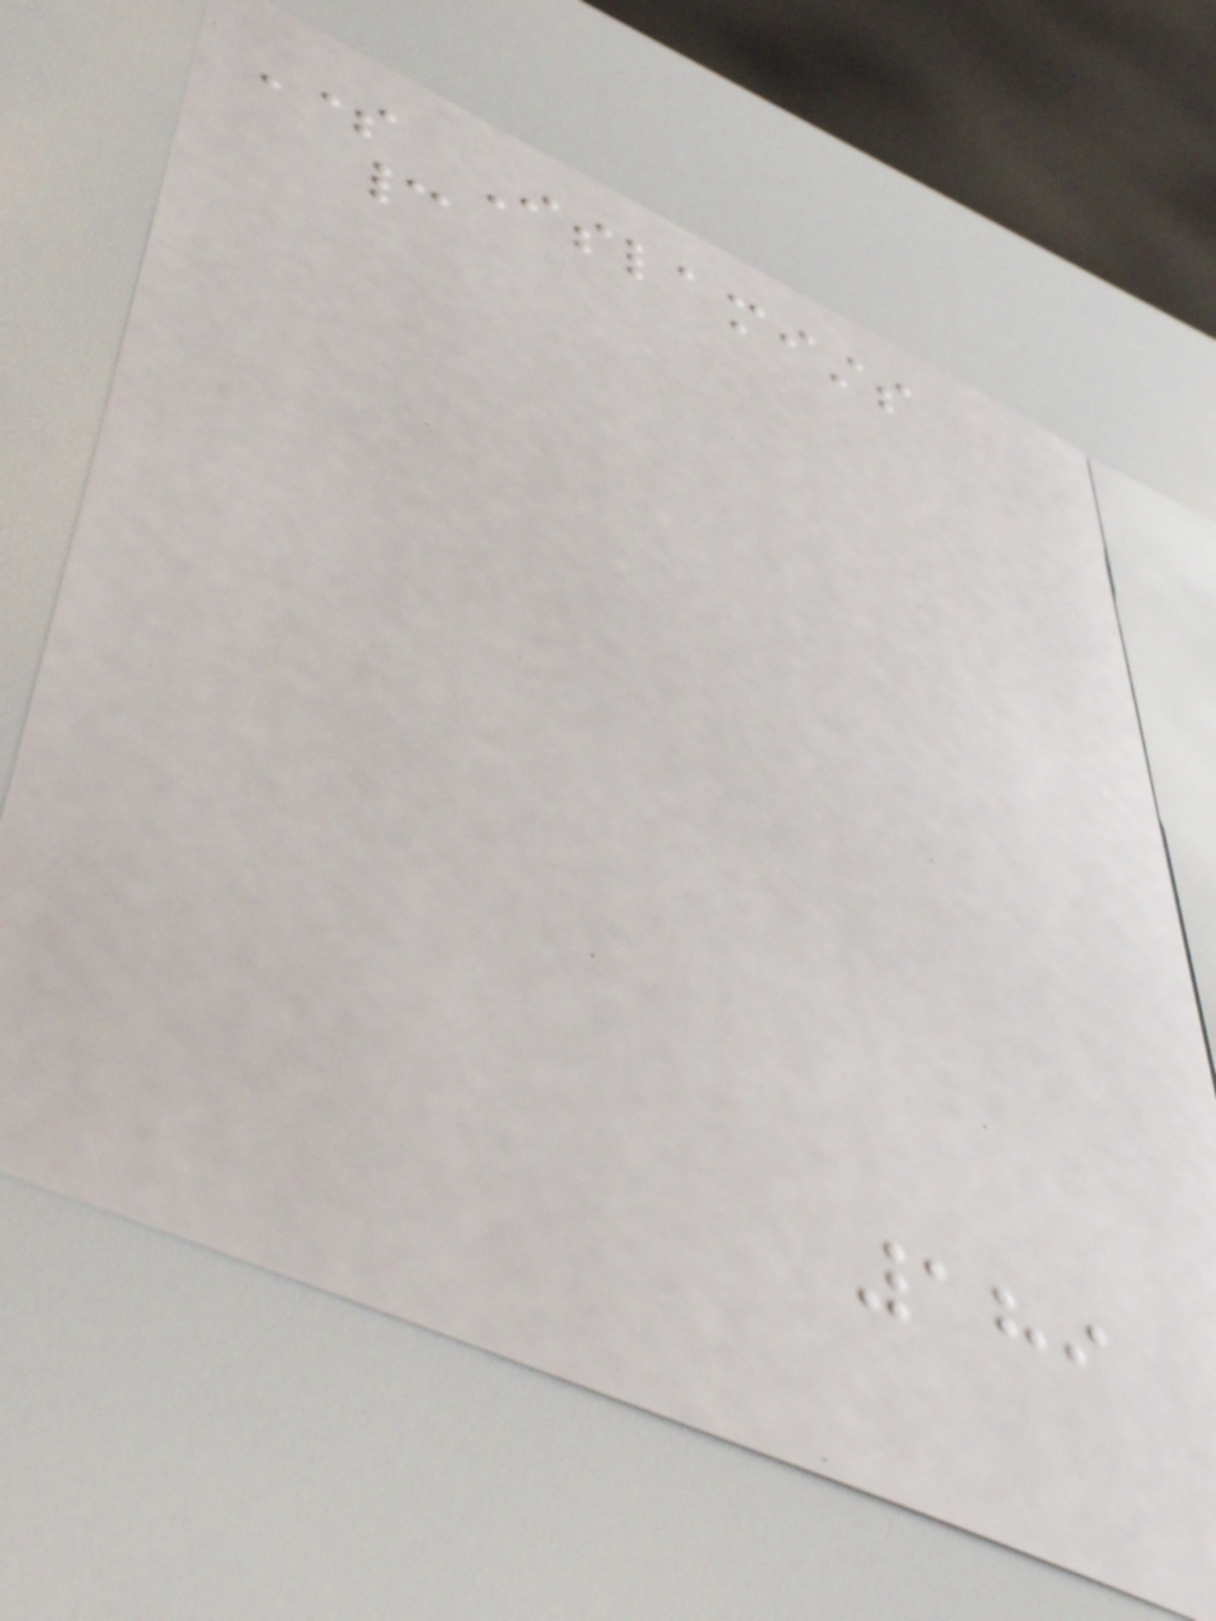Some Islamists
cannot
189
